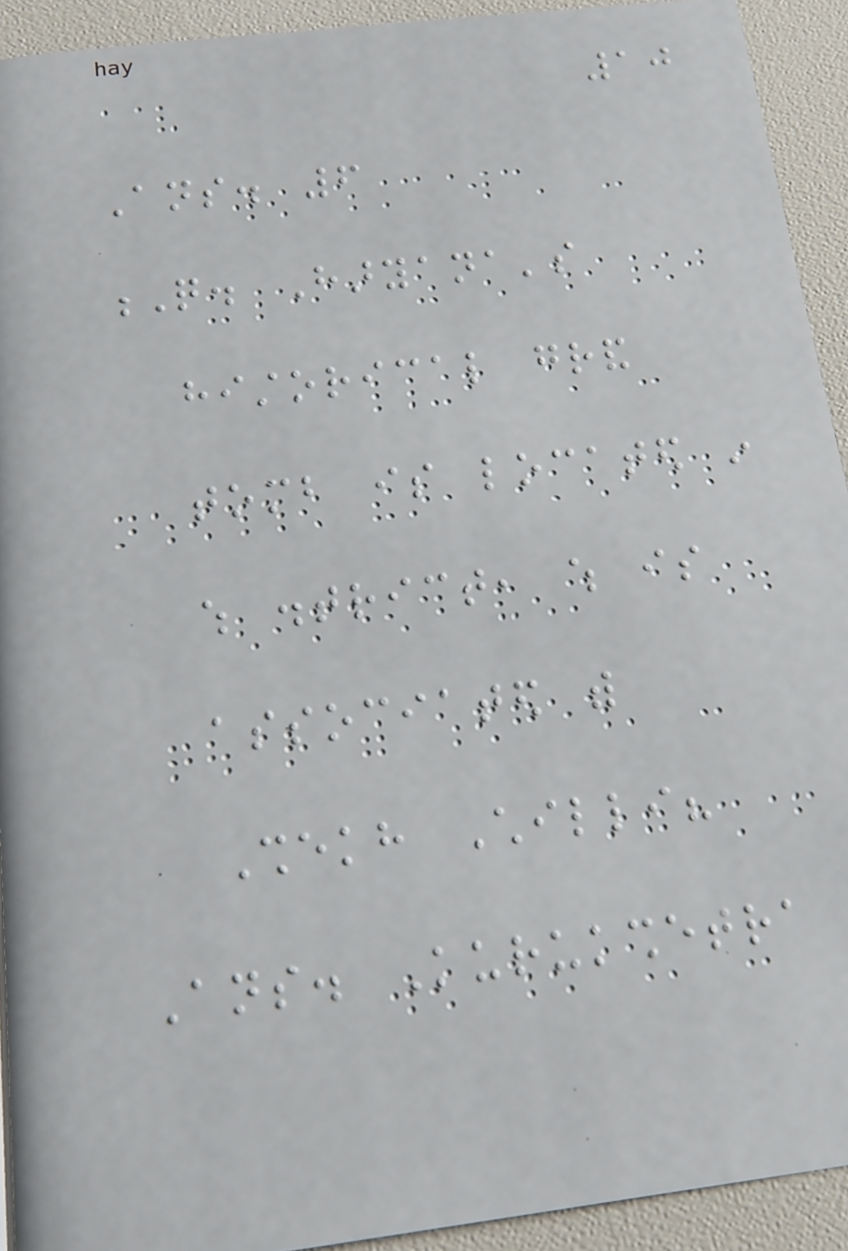10
Ans. 6
Q. Haryana's
historical grand
tomb is located in
which district, which is
associated with
Shekh Chilli?
Ans. Kurukshetra
